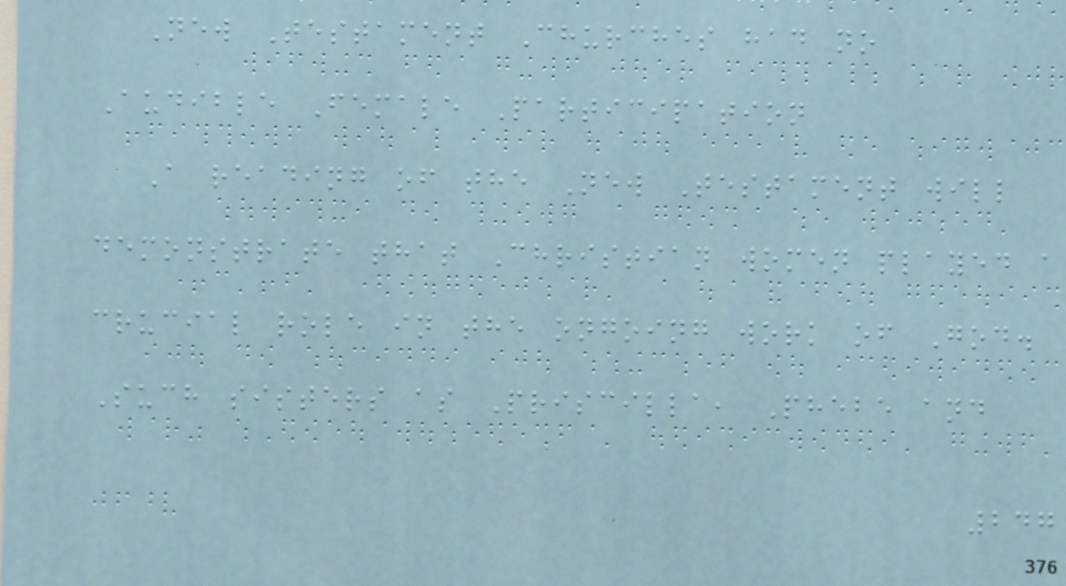New Testament Churches had no
Audible Female Participation
A reading of the New Testament will
demonstrate that Christian women played a
crucial role in the ongoing work of God.
Such sisters as Priscilla, Phebe and
247
